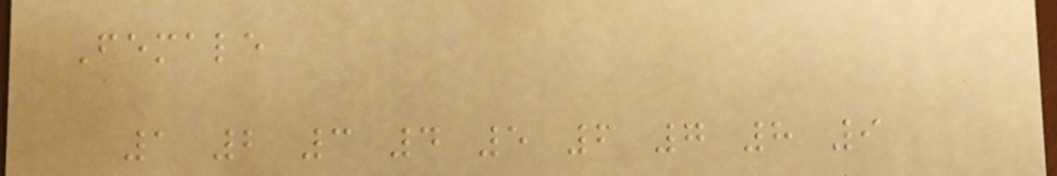Female
1 2 3 4 5 6 7 8 9
